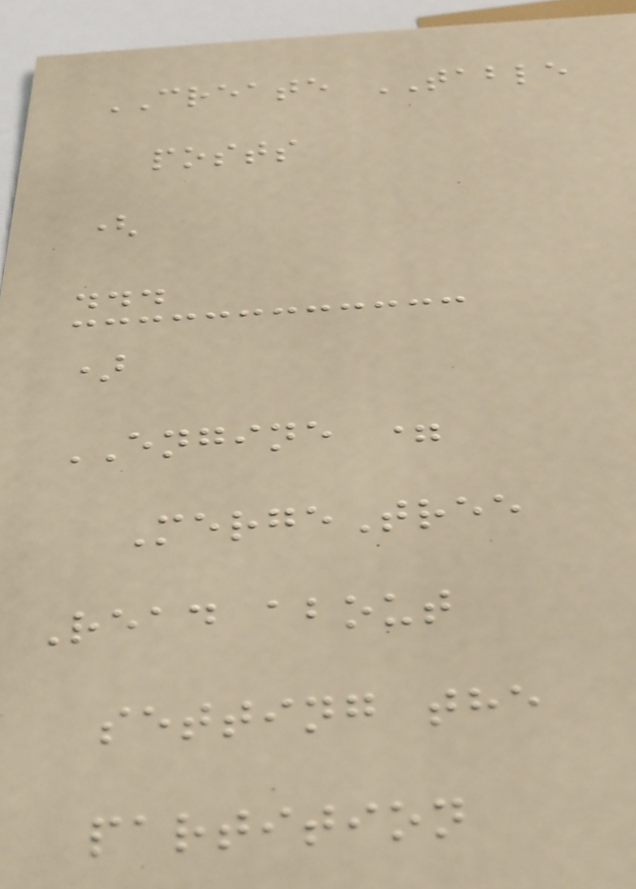CREATE TABLE
posts
(
...
)
ENGINE =
MergeTree
Read about
setting the
partition
